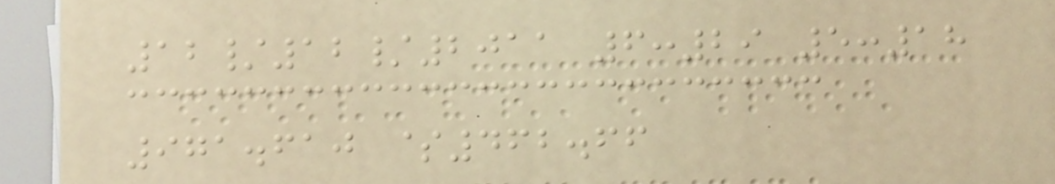12/12/2011 6:29 5:18
971.610 $462.66
